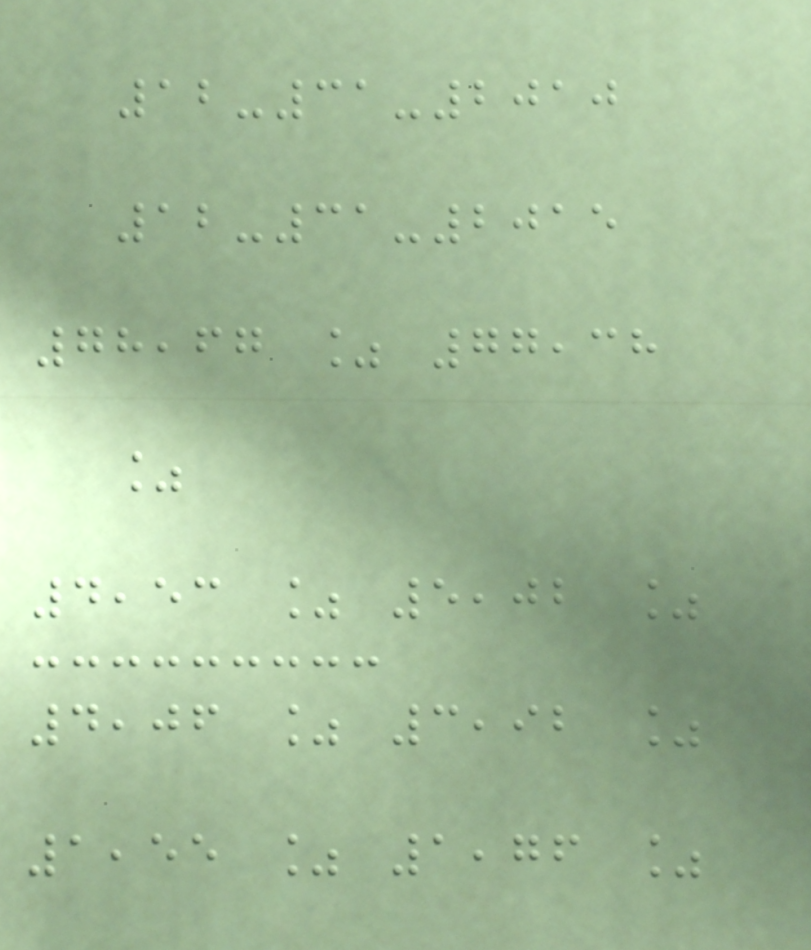12-31-2010
12-31-2015
78,67 % 77,38
%
4,53 % 5,02 %
4,06 % 3,92 %
1,55 % 1,76 %
